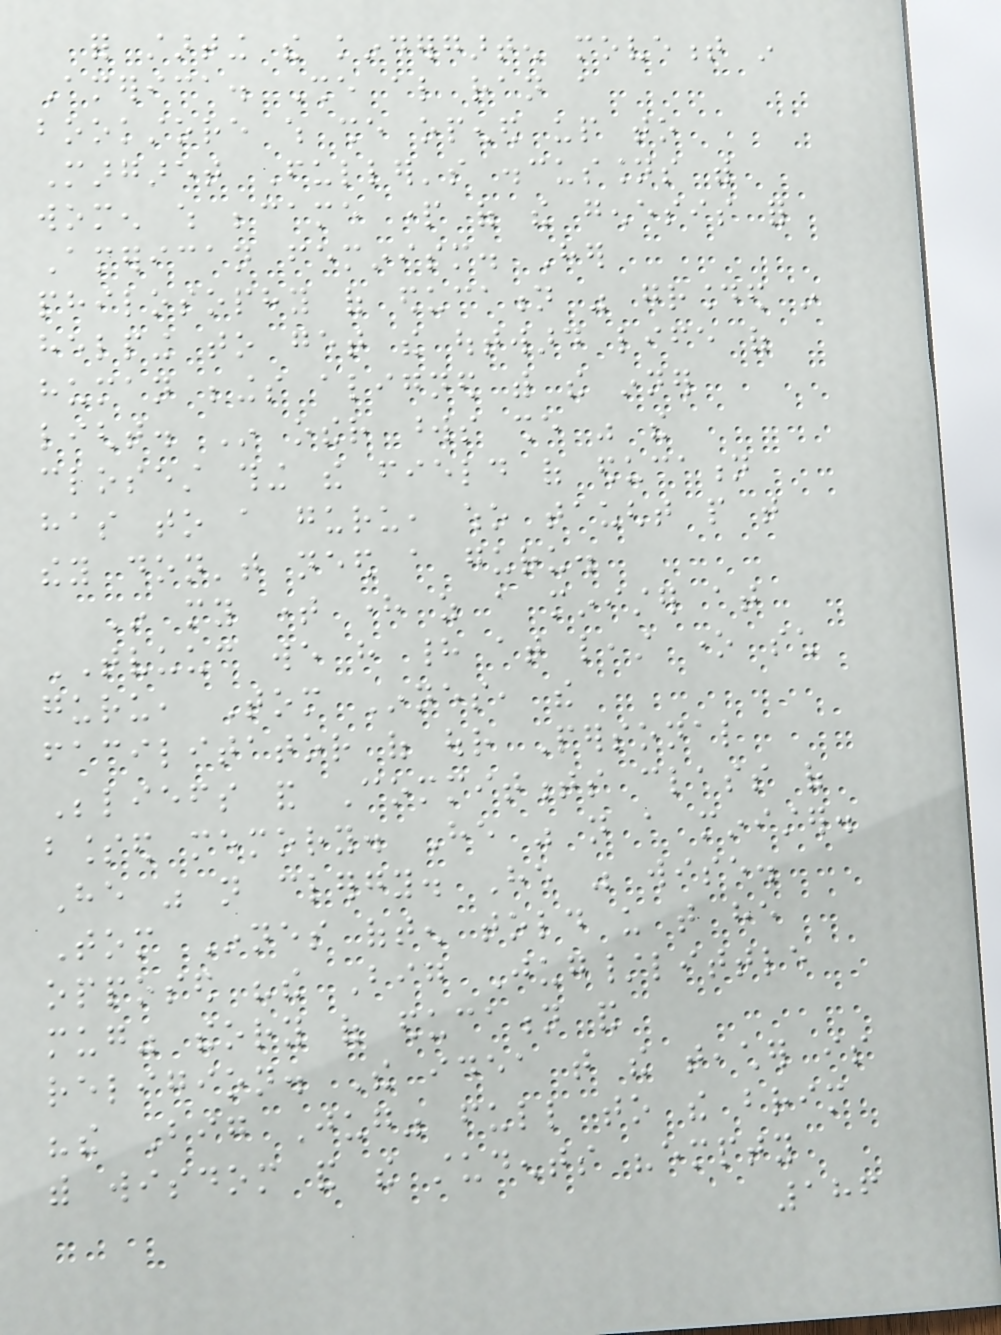for starting the kindergarten movement in
America. She also ran a
bookstore which she opened up to
Margaret Fuller's discussions with
women which became part of the genesis for
American feminism. Her
philosophy of education was grounded in
helping to get the outward life of
human beings aligned with the inner
light. In other words she was the
closest thing the field of education
has to a guru, who taught people that
they don't need a guru.
In my time here as a minister at
TVUUC we have had at least one such
guru, Tom Innes, the
facilitator of our Personal
Beliefs and Commitments class of
blessed memory. He was not a minister.
He was not clergy. He was wise.
Tom Innes often told us that he
opposed "the Big Jug/little
mug" theory of education and
religion. The idea that the teacher is
"the Big Jug" full to the brim
with wisdom and the students "empty
186
